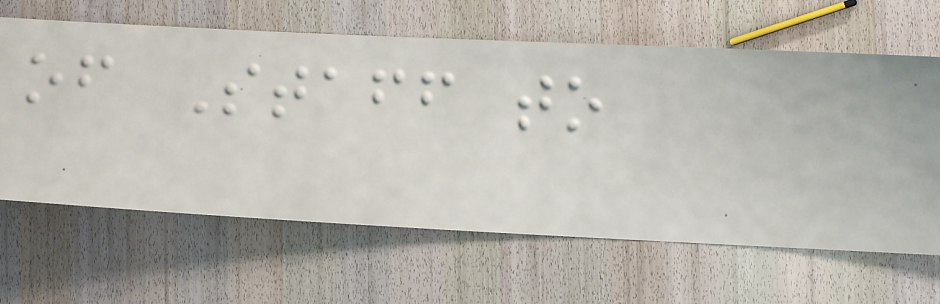of Staff to
